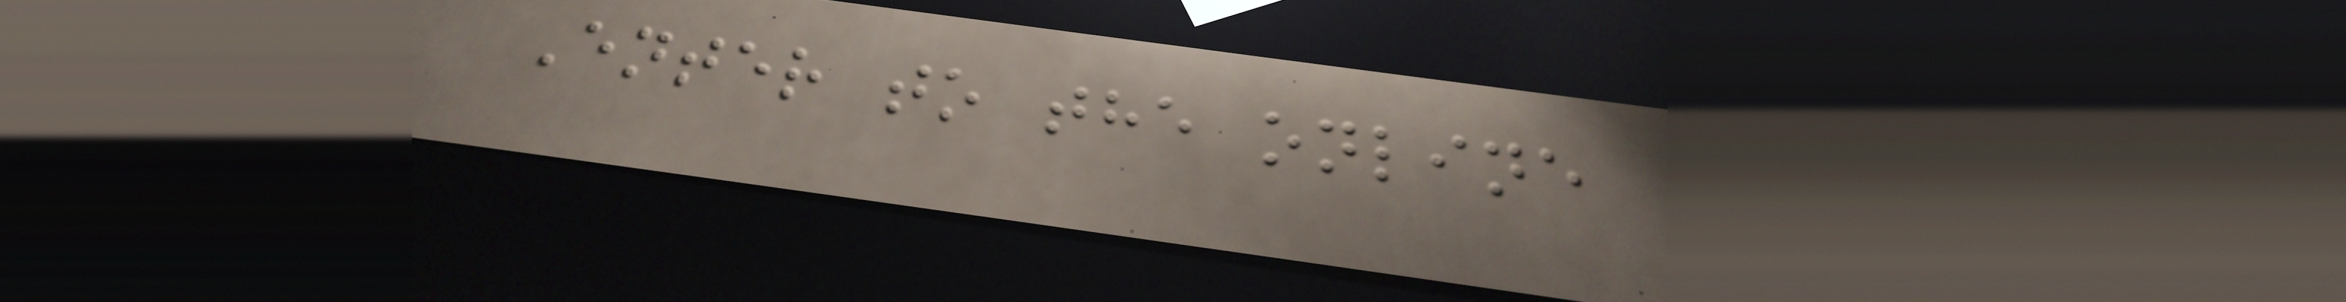Enter to the online
